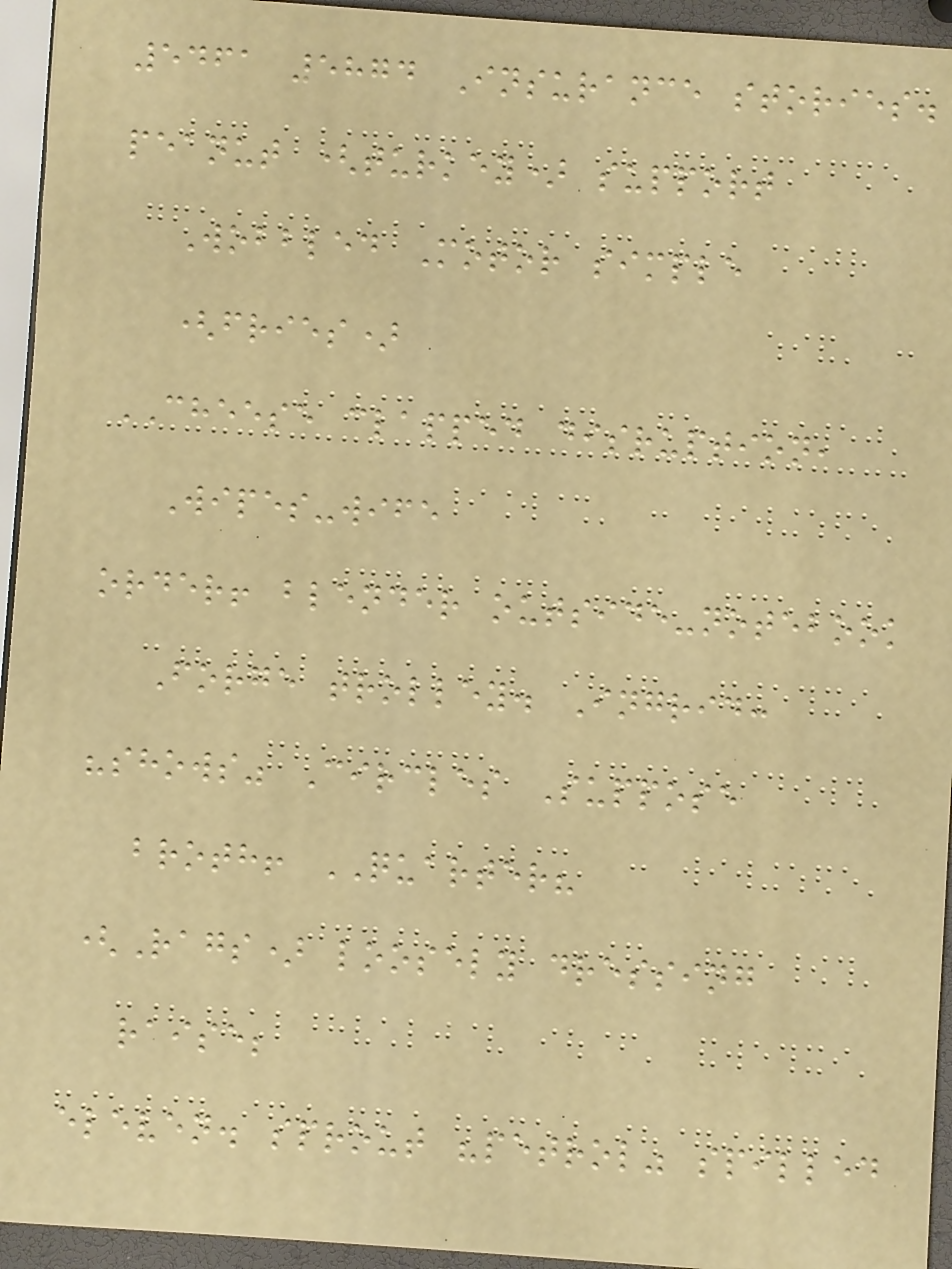5461 5874 Insurance stories.
peanut (turkey) support
Wobbled Motor simple
(fries)
CHEESE clapped disruption,
Wipes-wife
order! blender outside-notebook
Forge trolley. Ingrid:
"shows" Circles Suppose
broth! QUARTER?
(Rags) loosely dressing
raise;
eleven. sprout "petrol" spilled
